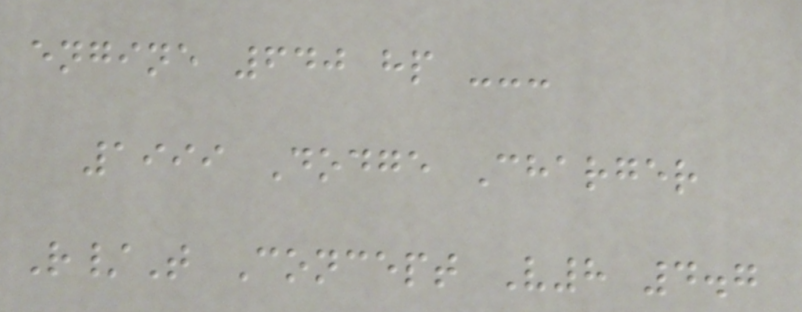engine 640 hp ---
1999 Dodge Charger
R/T Concept V8 4.7
